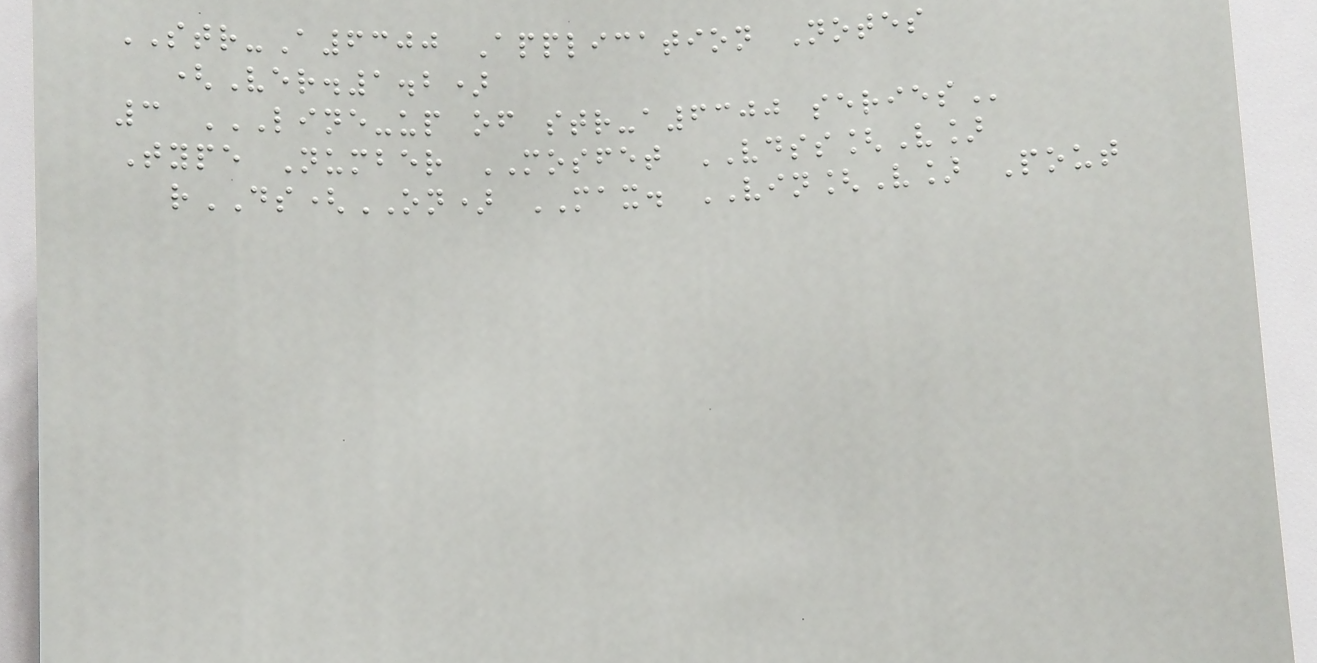STR-A6300 Application Notes
(Ver.1.2)
3 LINE-UP OF STR-A6300 SERIES
Type Number MOSFET VDSS[V]
rDS(ON) MAX. VIN[V] Pout
